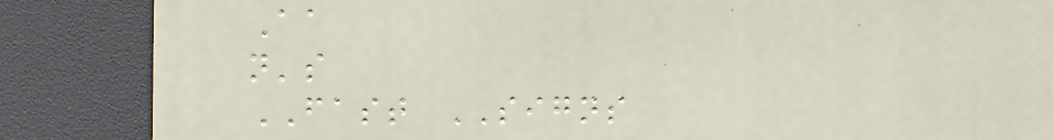Aa
n's
FAST SIGNS
